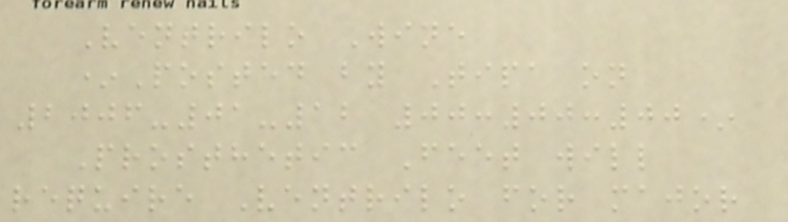Ventrilo Wine
*Posted by Tipa on
2006-01-12 00:00:00*
Prosthetic Feet will
require Ventrilo for major
